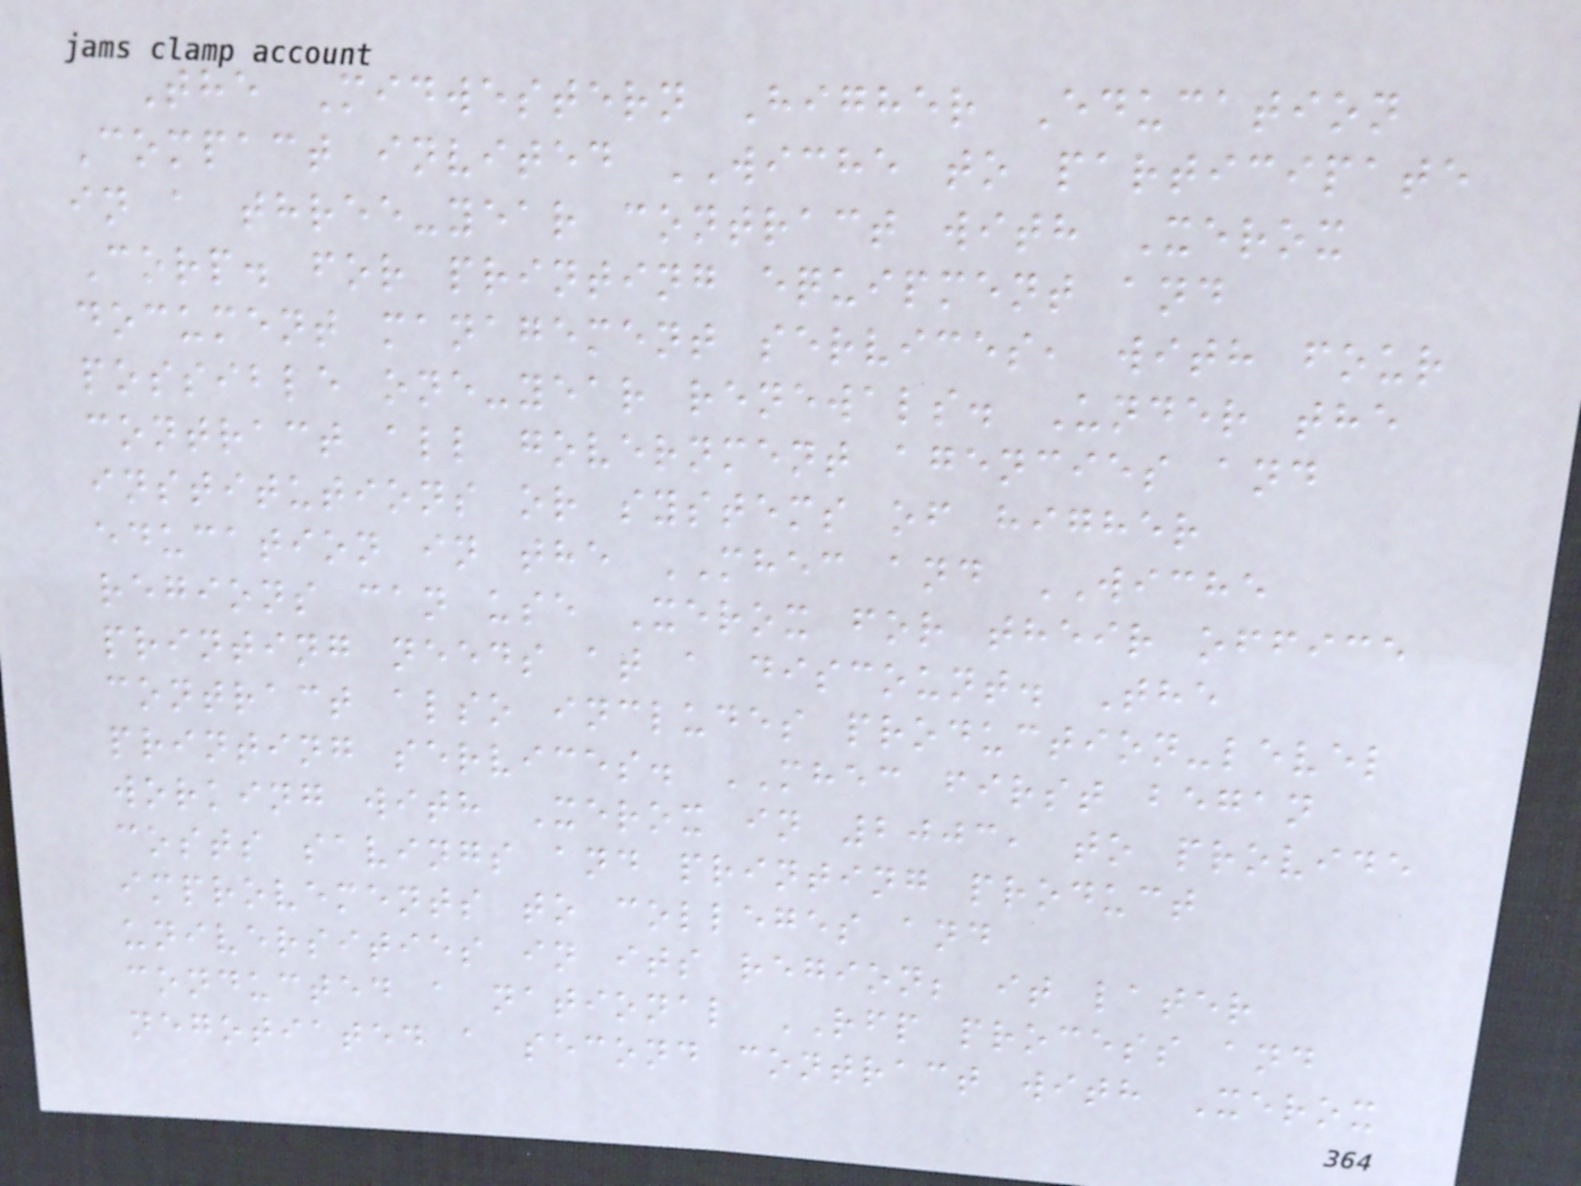The Midwestern Higher Education
Compact invited WICHE to participate
in a three-year contract with Xerox
Corp. for printing equipment and
document management services, with four
possible one-year renewals. Under the
contract all government agencies and
institutions or systems of higher
education in the MHEC and WICHE
regions can use Xerox for their office
printing needs at a discount. The
contract also includes production-level
printing services. MHEC first began
working with Xerox in 2003, to provide
costs savings and printing product
improvements to colleges and
universities in its region; it later
conducted a national RFP process and
negotiated a second contract with Xerox
